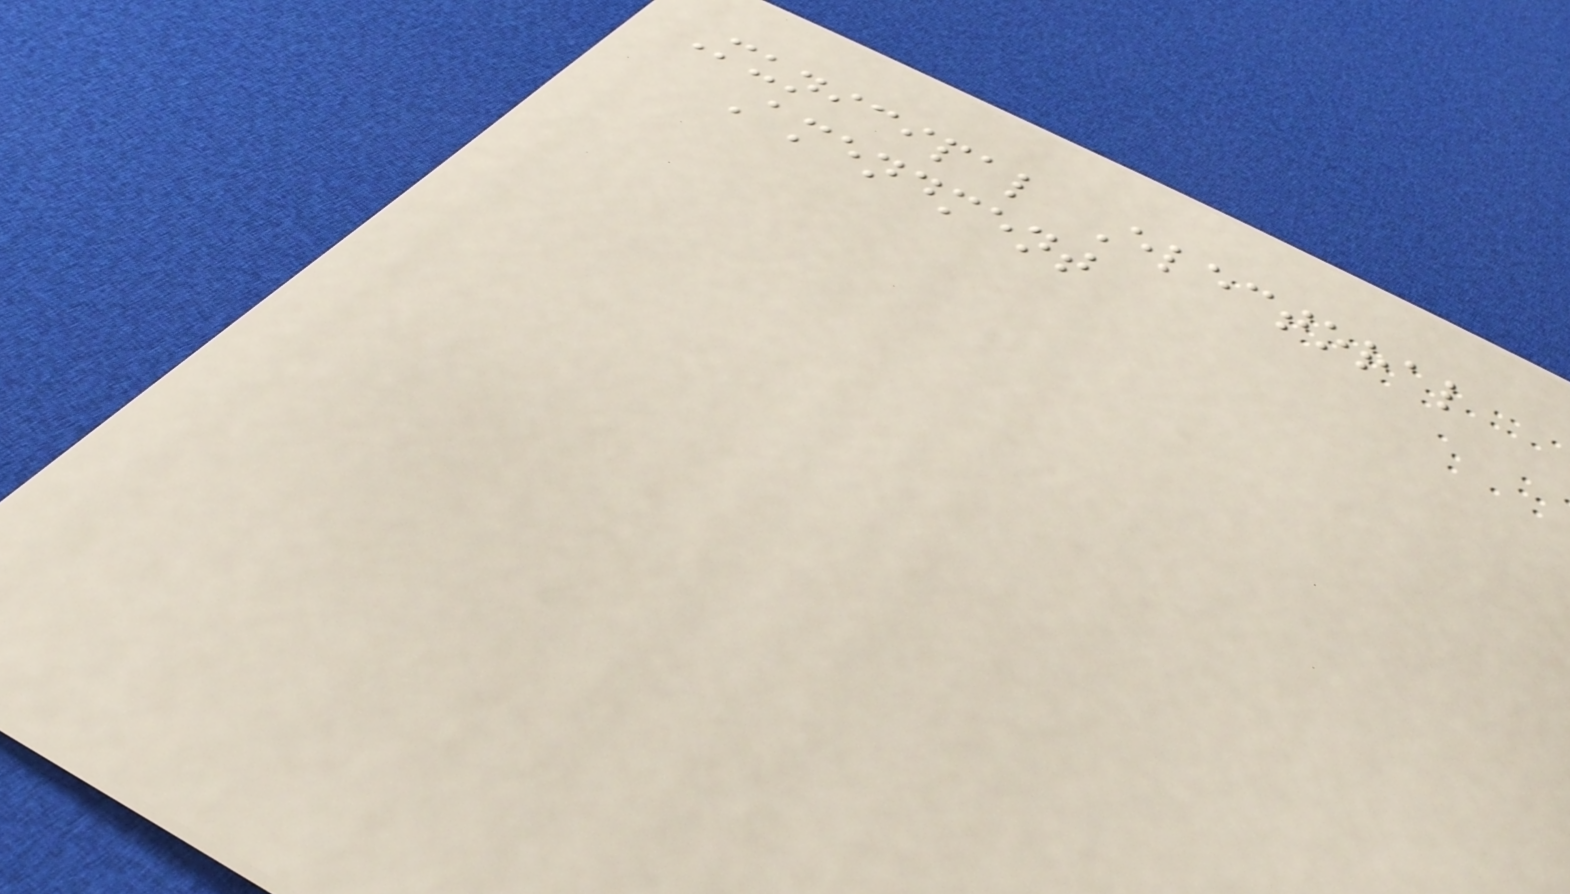Municipal Electoral
Amendment
